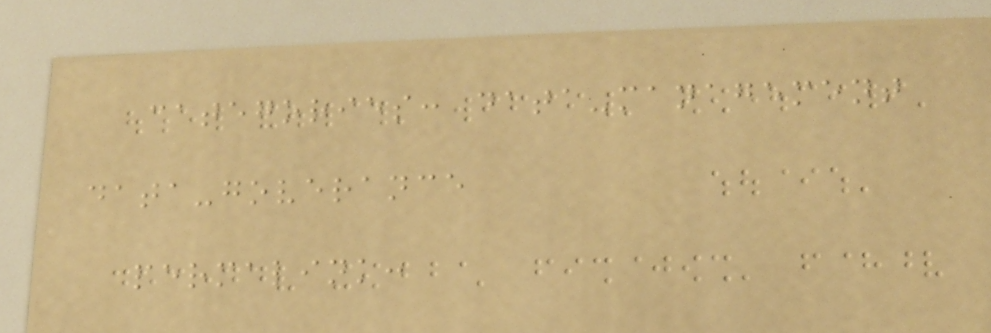categories: data-management
data-goverance
permalink:
